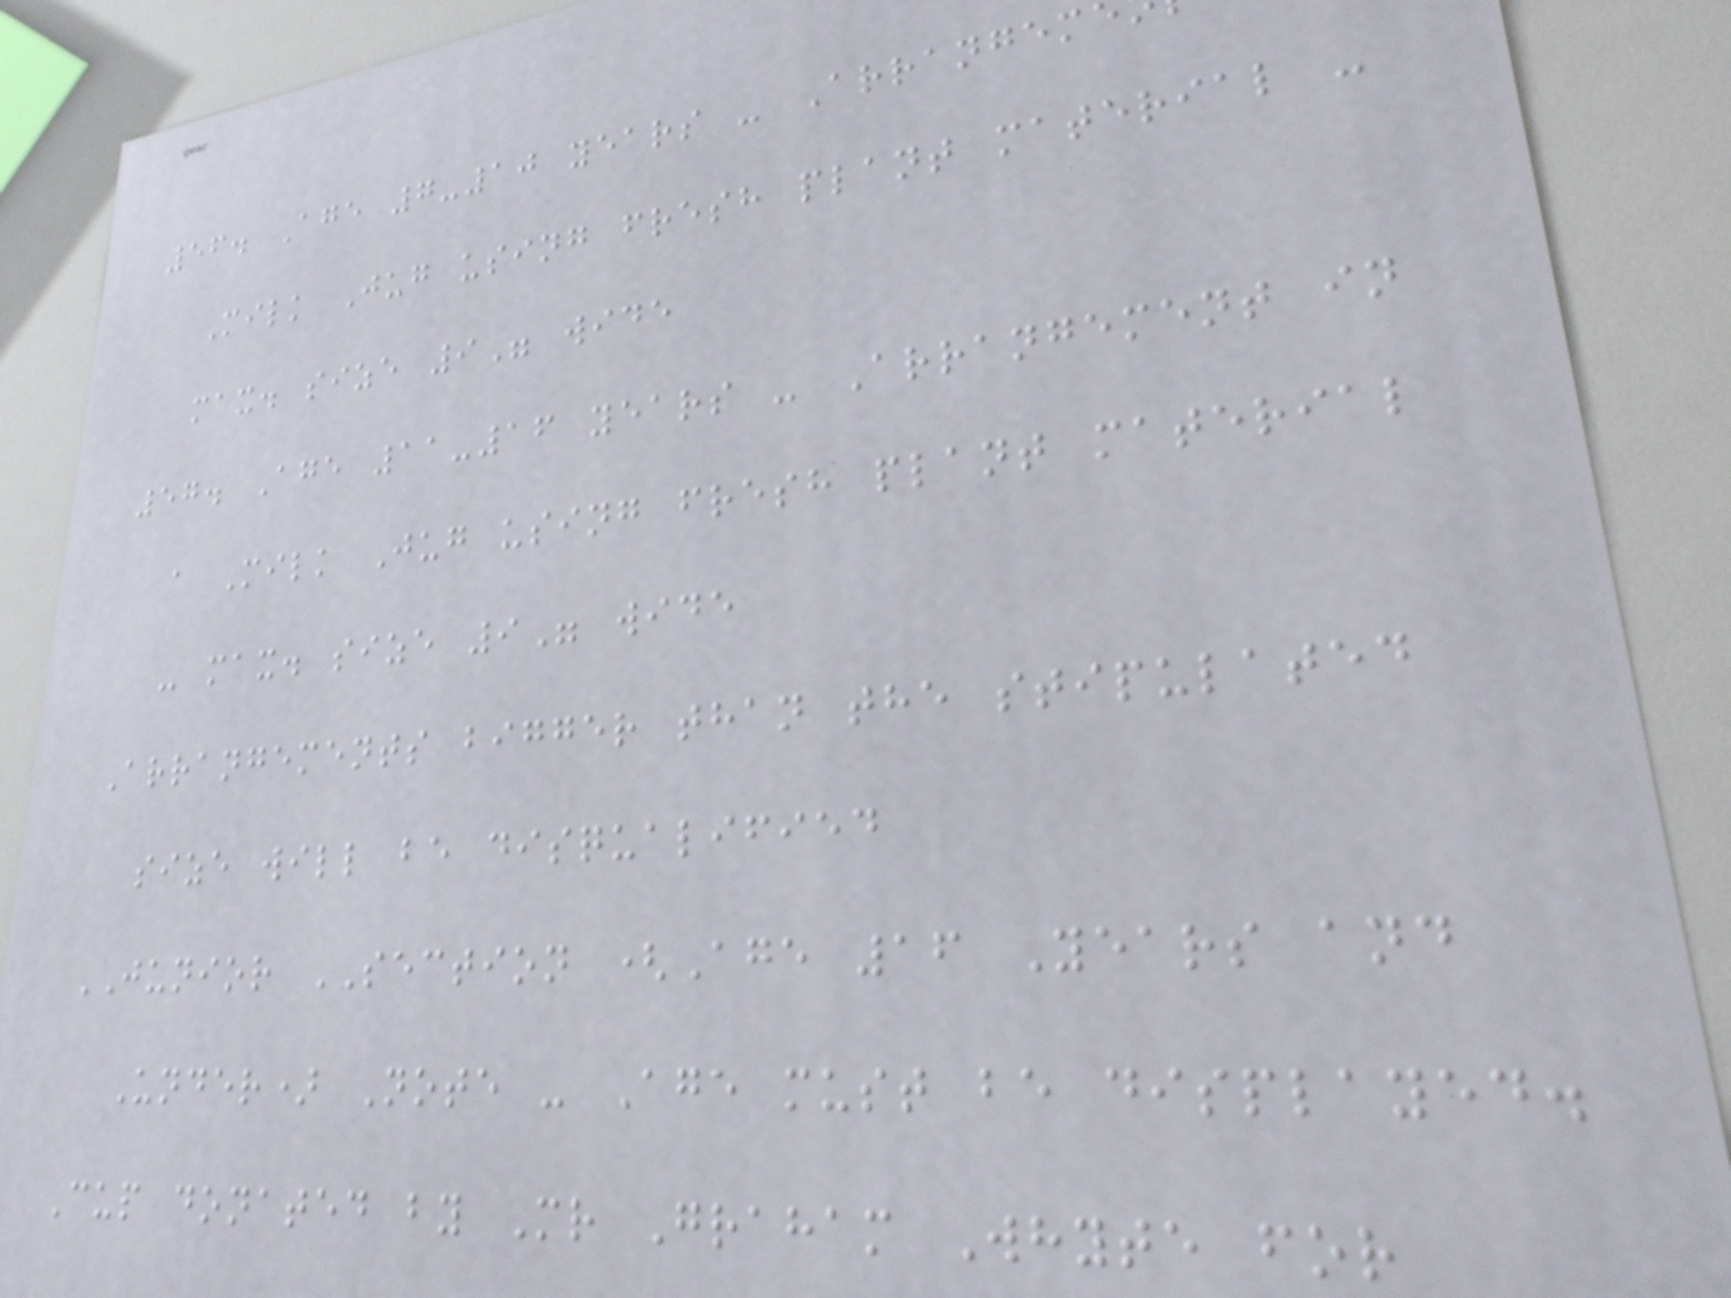56. Age 7-10 years - Arrangem
Milk Jug using fresh plant material -
max. size 9" wide
57. Age 11-16 years - Arrangement in
a Milk Jug using fresh plant material
- max. size 9" wide
Arrangements bigger than the stipulated
size will be disqualified
JUNIOR SECTION (Age 16 Years and
Under) Note - Age must be displayed.
Cup donated by Mr Graham Whyte for
